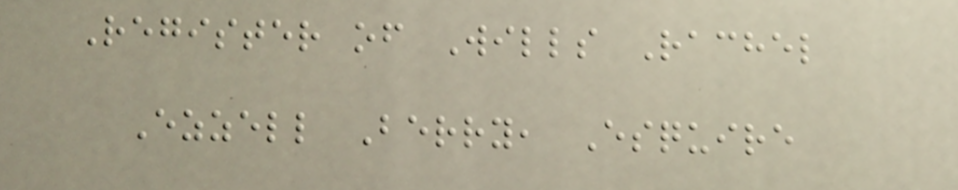Register of Wills Rachel
Ezzell Berry, Esquire
